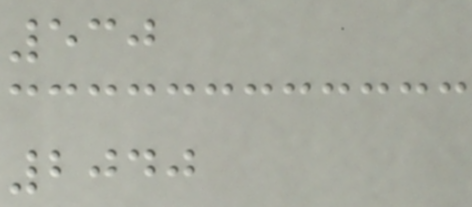530
2040
